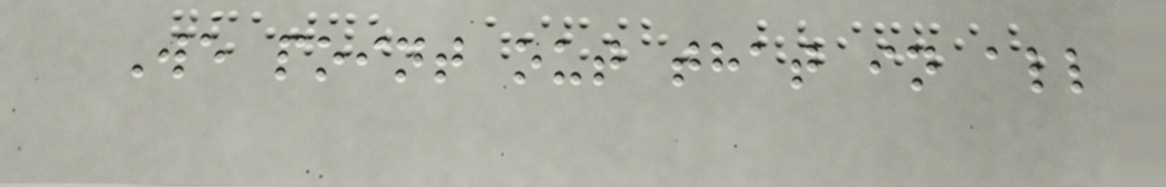We point out that in all
